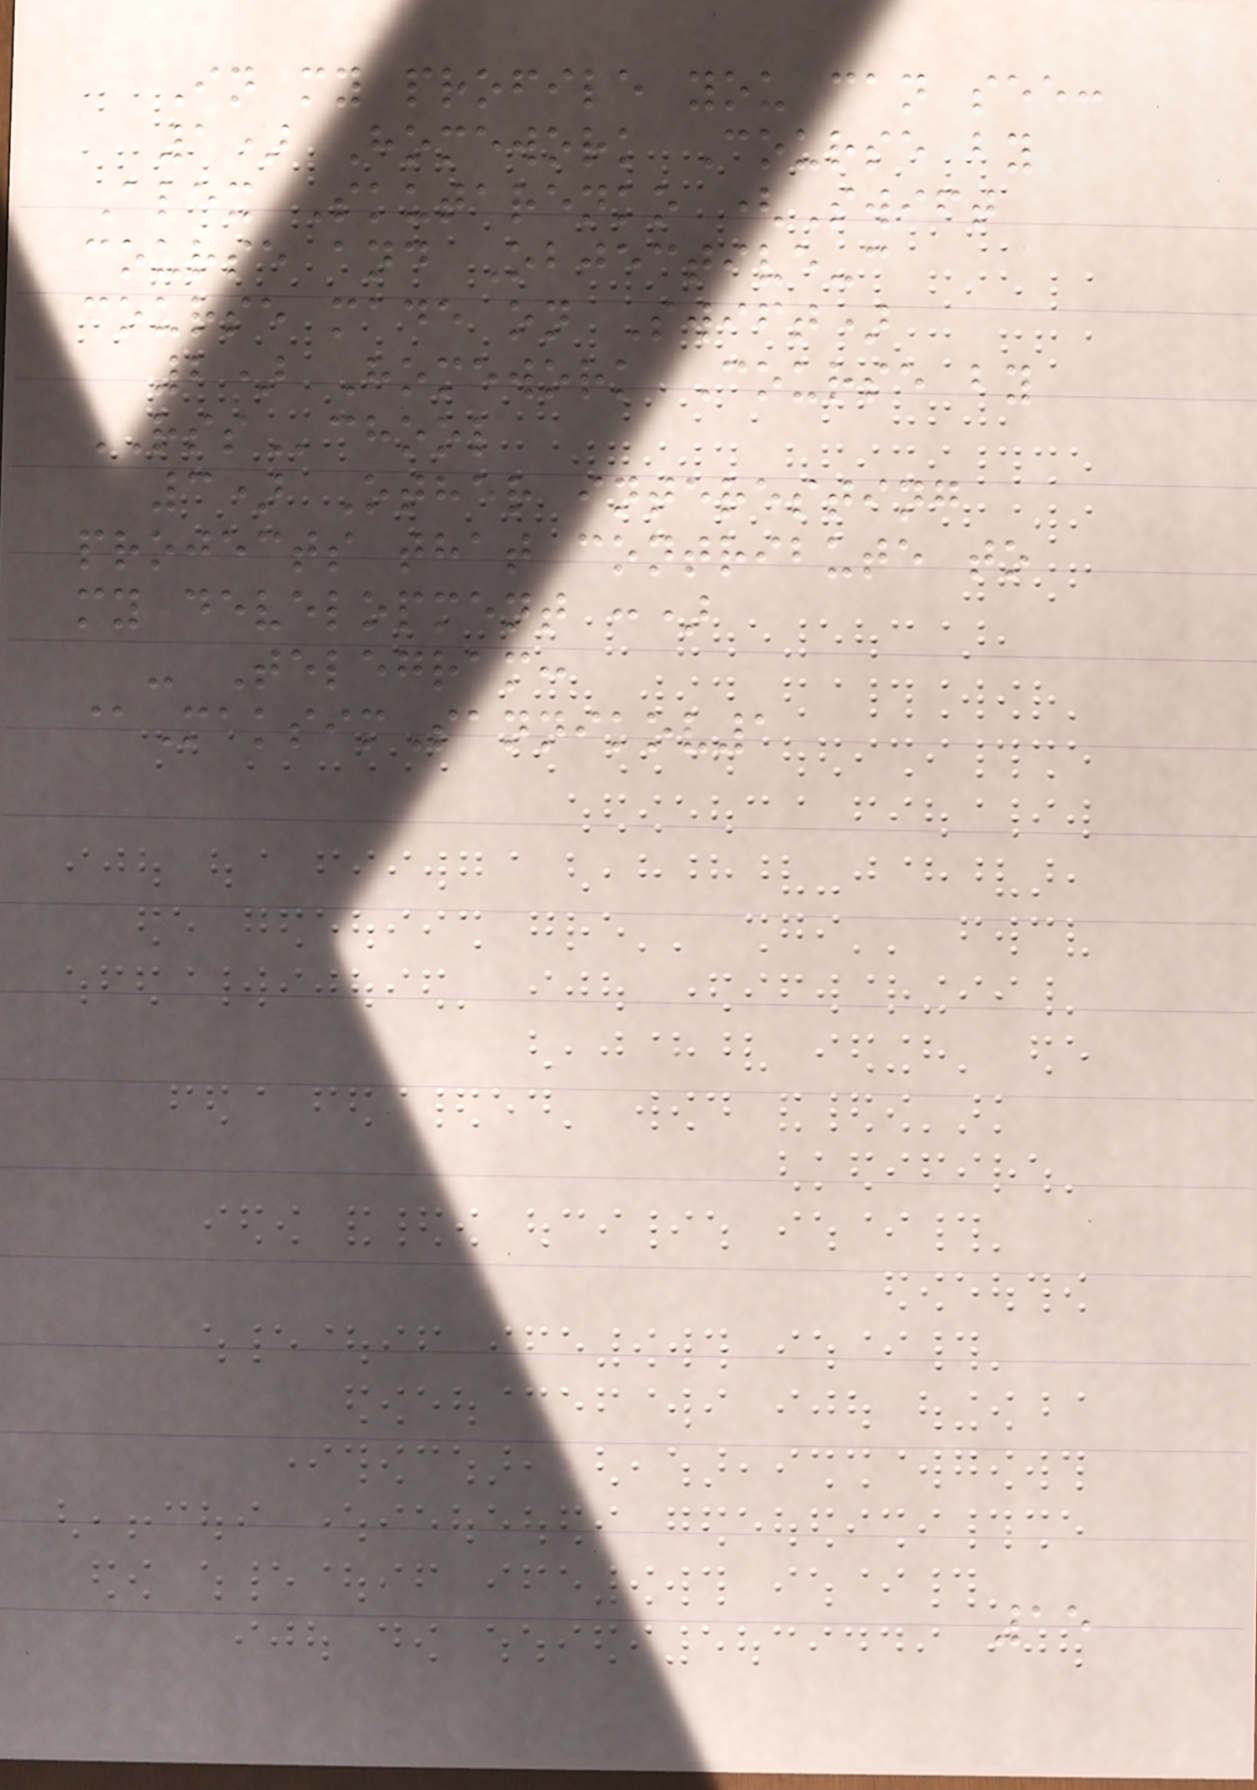In my profile you can see:
1) Homework Course by
Alex Skutarenko (Swift
course and Objective-c
course made on Swift)
2) Homework Course by
RSSchool
3) Other interesting
projects that contribute to
my development :)
- Telegram:
@MaksimSannikov1
15
